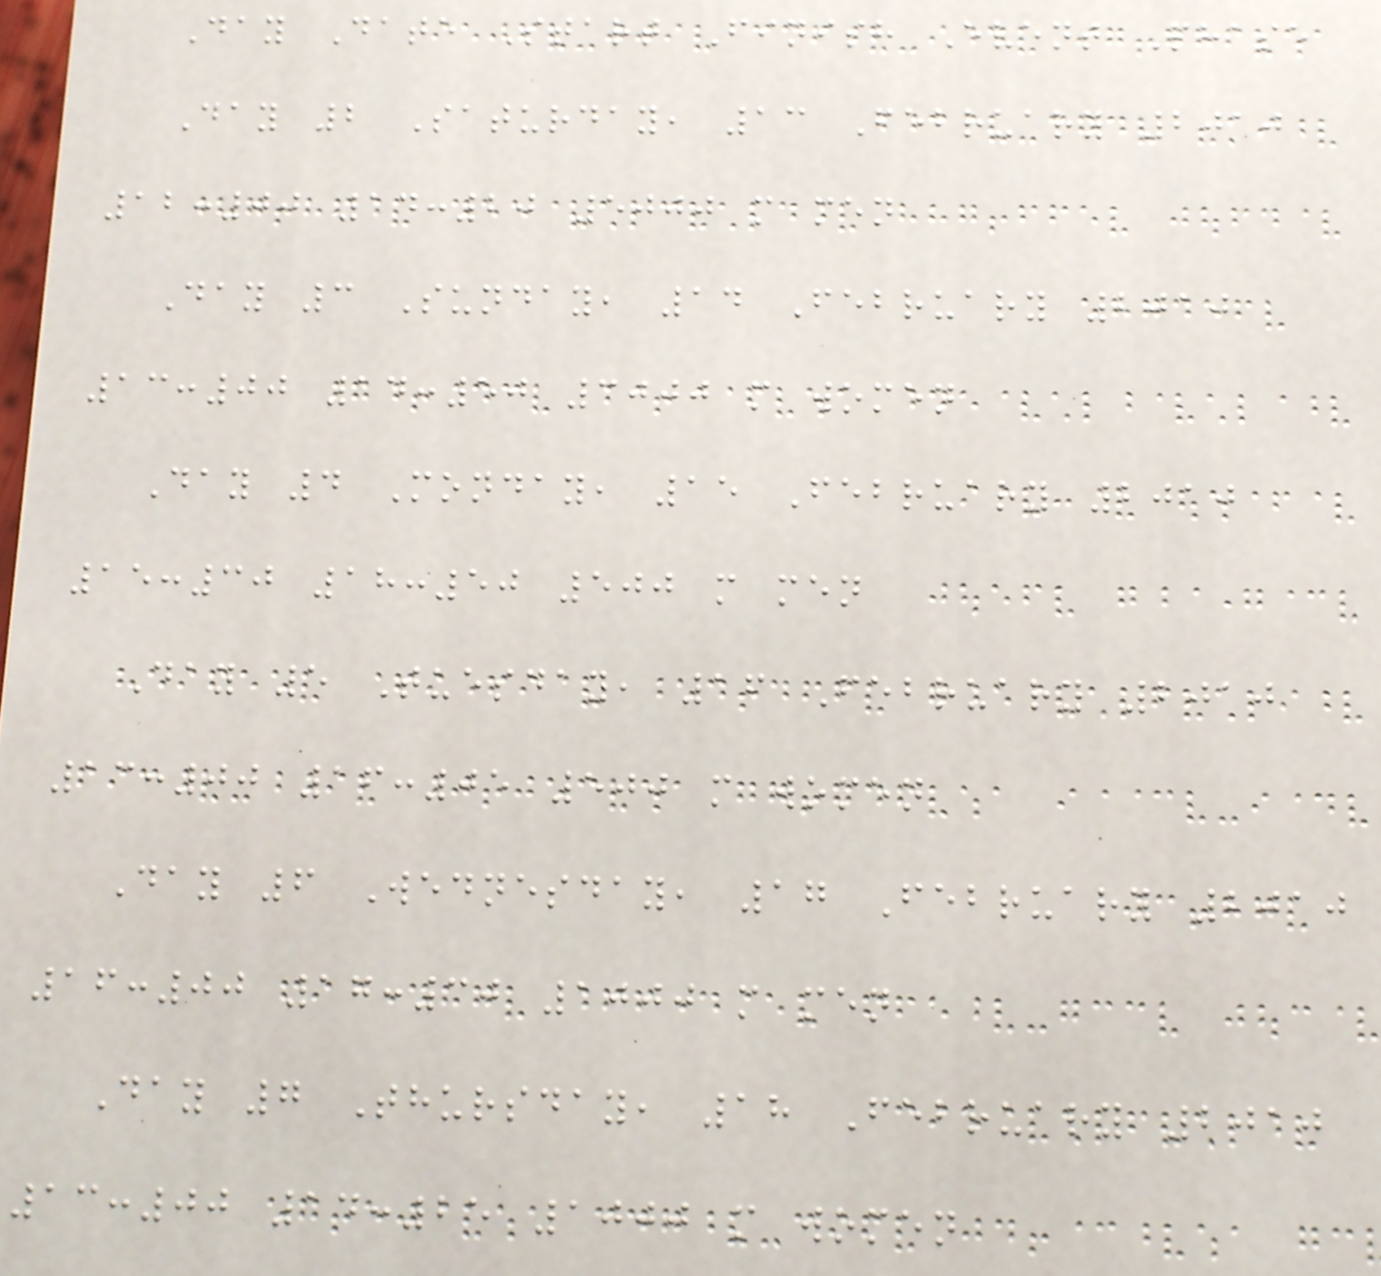Day Date Start Finish Event Phase
Day 2 Saturday, 13 February 2010
12:00 14:20 5000 m men
Day 3 Sunday, 14 February 2010
13:00 14:50 3000 m women
Day 4 Monday, 15 February 2010
15:30 18:50 500 m men
Day 5 Tuesday, 16 February 2010
13:00 16:05 500 m women
Day 6 Wednesday, 17 February 2010
16:00 17:30 1000 m men
Day 7 Thursday, 18 February 2010
13:00 14:25 1000 m women
